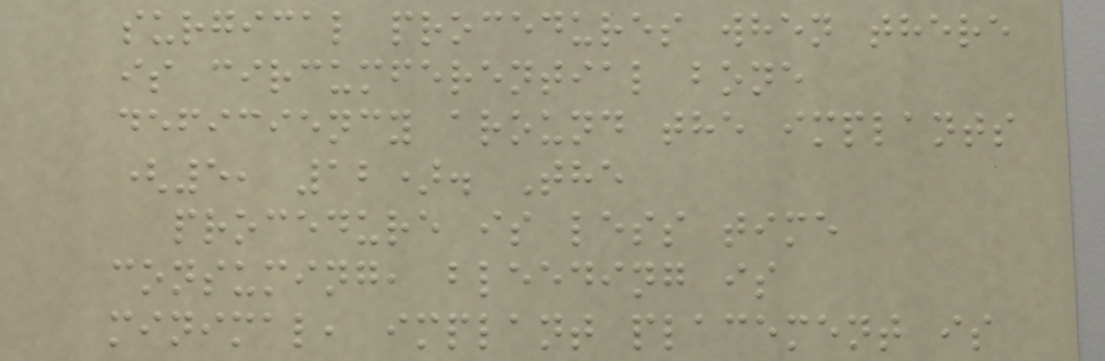surgical procedures when there
is circumferential bone
deficiency around the implants
(5, 12). The
procedure is less time
consuming, bleeding is
minimal, implant placement is
